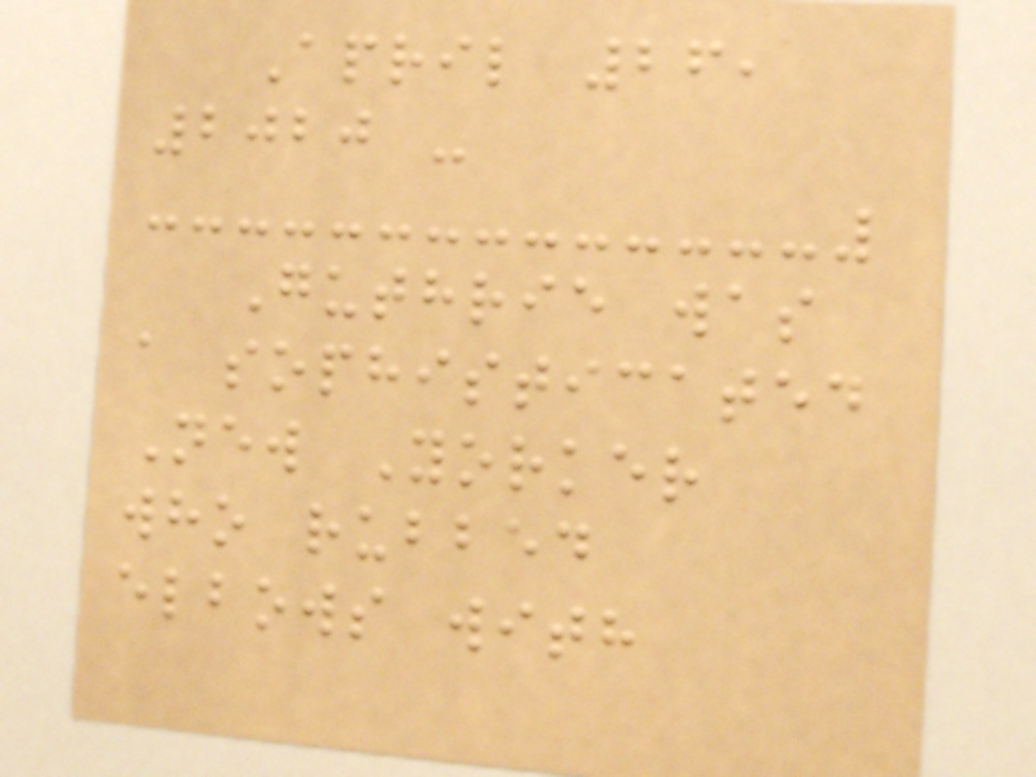April 26,
2020 -
Guthrie was
a sophisticated
New Yorker
who rubbed
elbows with
